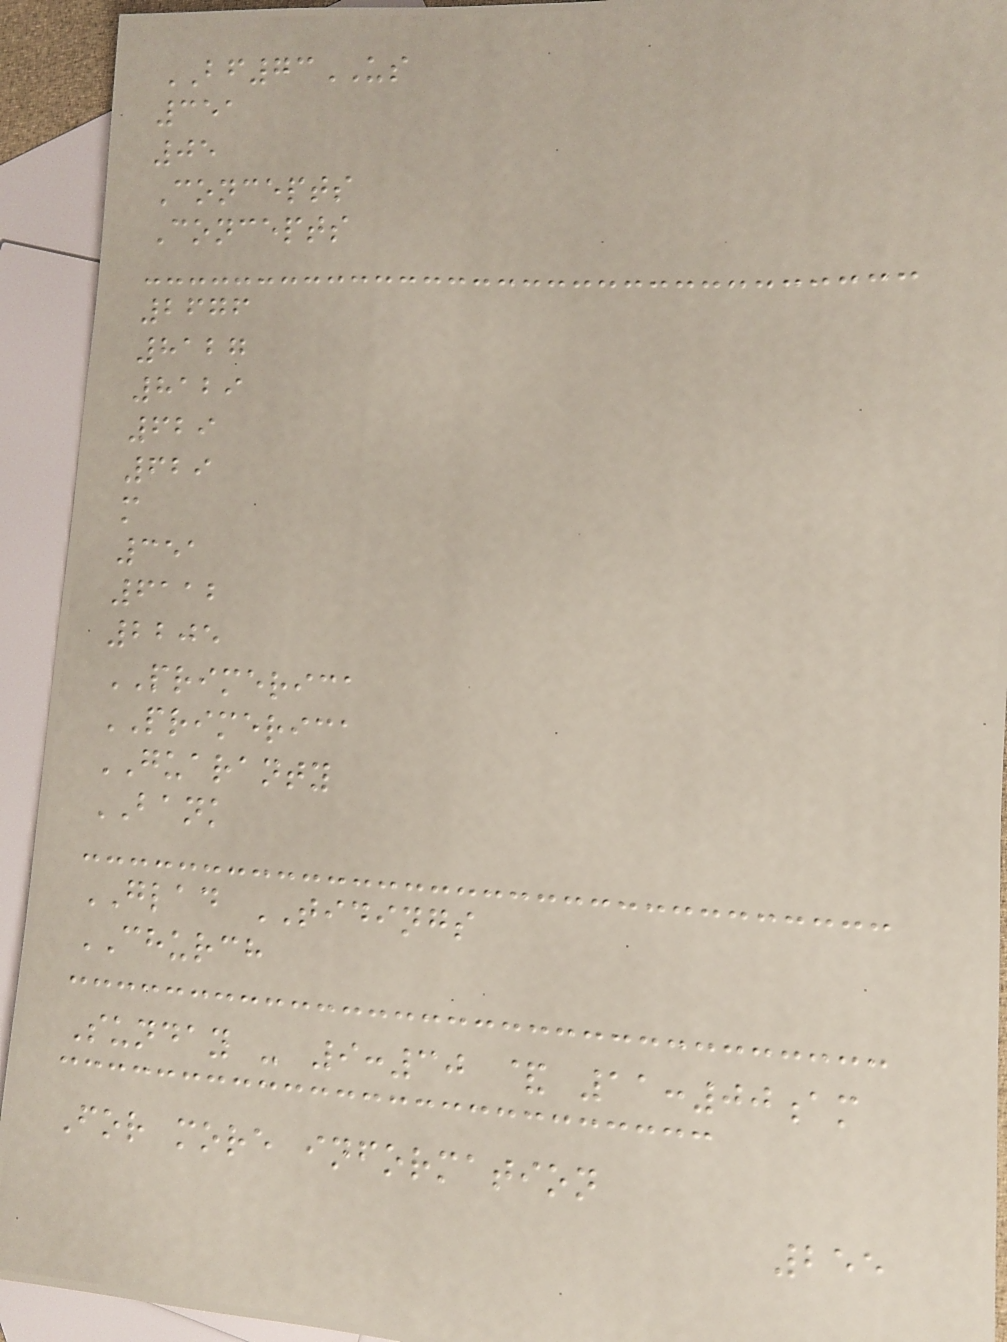BF73US
351
05
Concepts
Concepts
2676
8127
8129
629
629
m
351
6112
2205
PRIMERICA
PRIMERICA
GUARANTY
BANK
GLAD TIDINGS
CHURCH
Sunday - 9:30 & 11:00am
For more information
255
